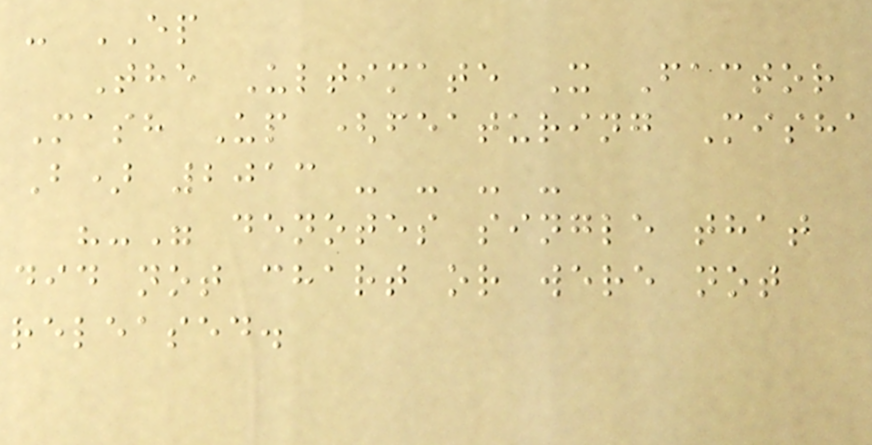- EP
The Ultimate X Factor
Mash Up (featuring Misha
B) 2013 - - - -
"-" denotes single that
did not chart or were not
released.
